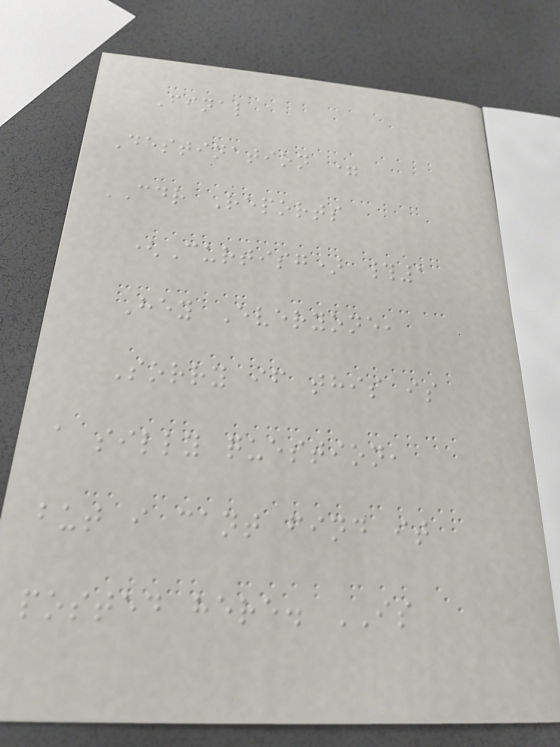Final
Destination =
CDR Reports
(Curtisg) #1
Hey Everyone,
Sorry if this is
a silly question,
but i cant find it
posted here. IS
